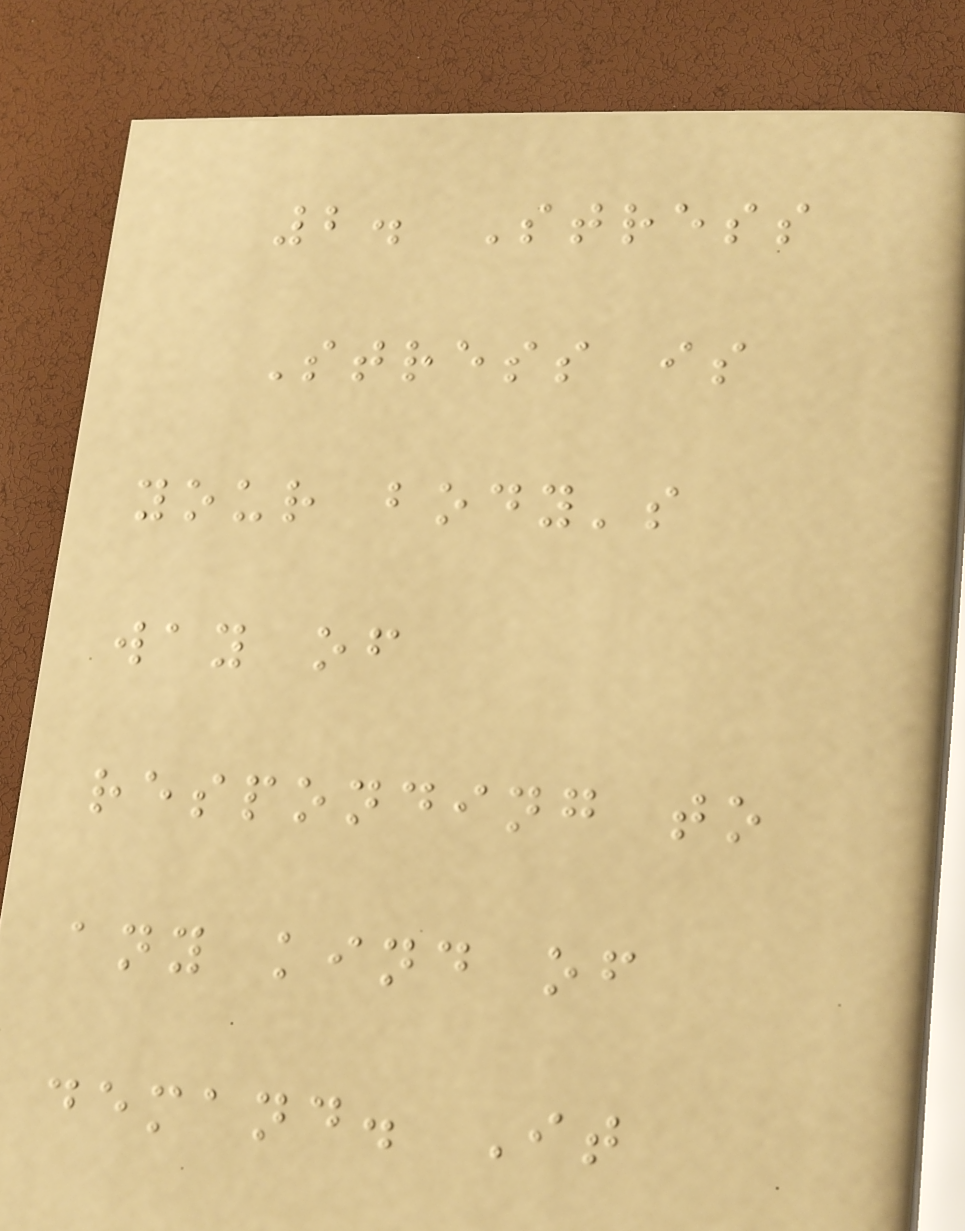2. Stress
Stress is
your body's
way of
responding to
any kind of
demand. It
